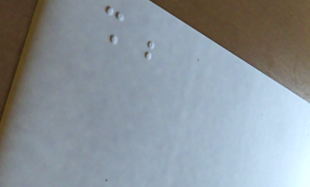shall be
